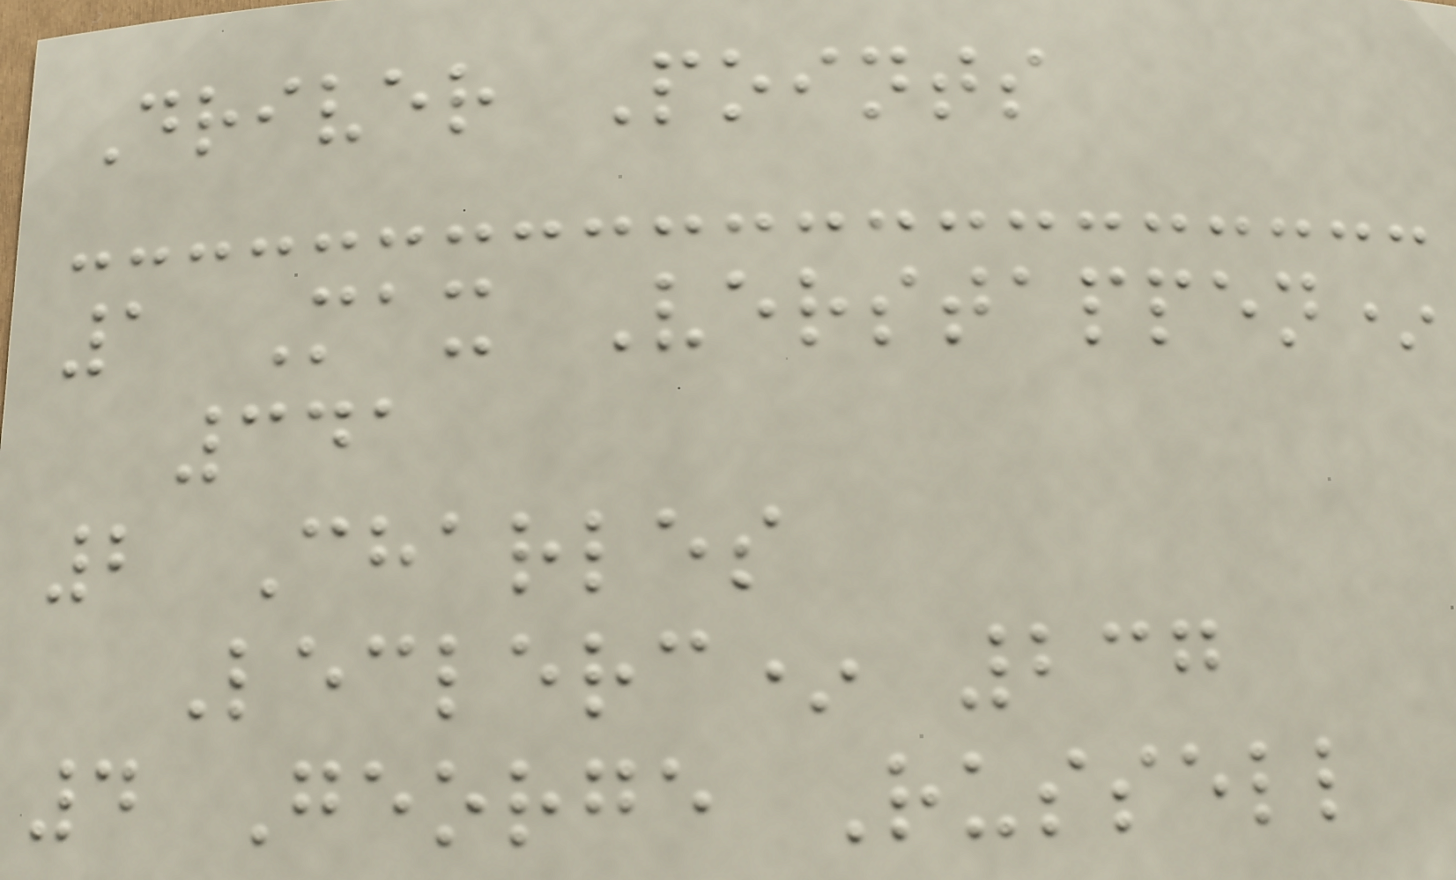Driver Points
1 Max Verstappen*
341
2 Charles
Leclerc* 237
4 George Russell
